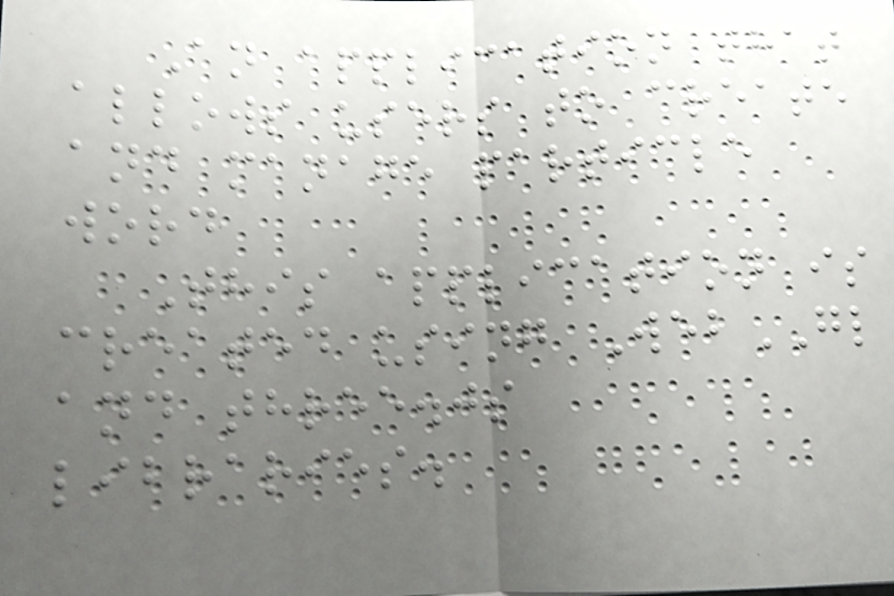An application that
allows users to create
and manage particle
word
This application is
created using WebGL
and three.js
libraries.
